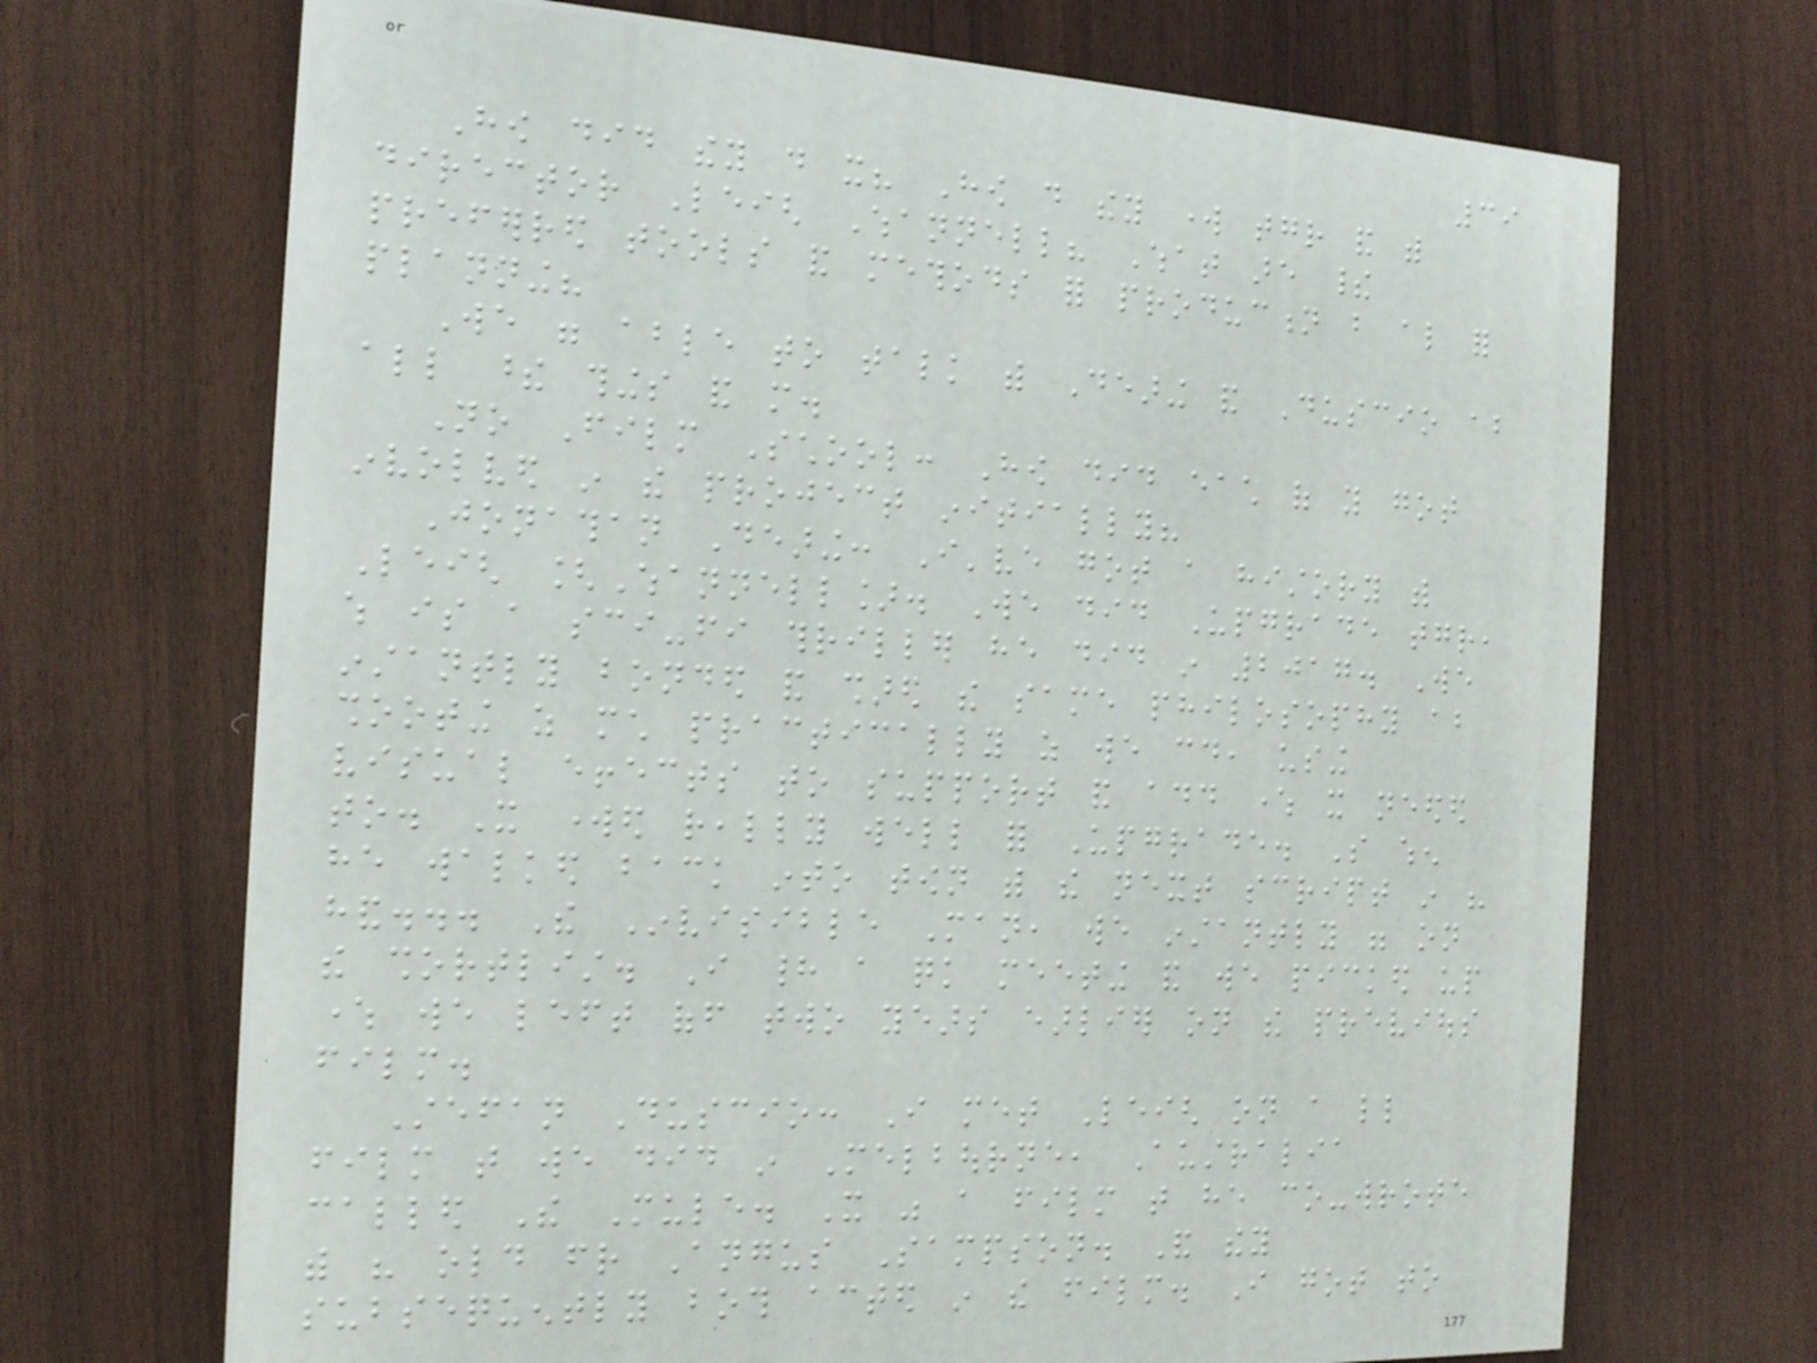39
How did they do it? How do they work together and with
director Leigh Whannell? What are their
preferred tools and methods for production but also for
planning?
We were able to talk with Dearing and Duscio about
all these things and more.
No Film School: How did each of you got
involved in the project initially?
Jonathan Dearing: I've got a history with
Leigh [Whannell]. We did Upgrade together,
which is a sci-fi thriller he did in 2017. We
instantly bonded and shared the same philosophy about
shooting as much practically as we could, using
visual effects to support and add where it needed
to. It worked really well for Upgrade. So when
he walked back into town with the next script in his
hand... The Invisible Man, we instantly were on
the shortlist. I had a quick meeting and we picked up
where we left off two years earlier on the previous
film.
Stefan Duscio: I met Leigh on a little
film that we did in Melbourne, Australia
called The Mule. It was a film that he co-wrote
with his old friend Angus Sampson. And they
subsequently both acted in the film. I got to
